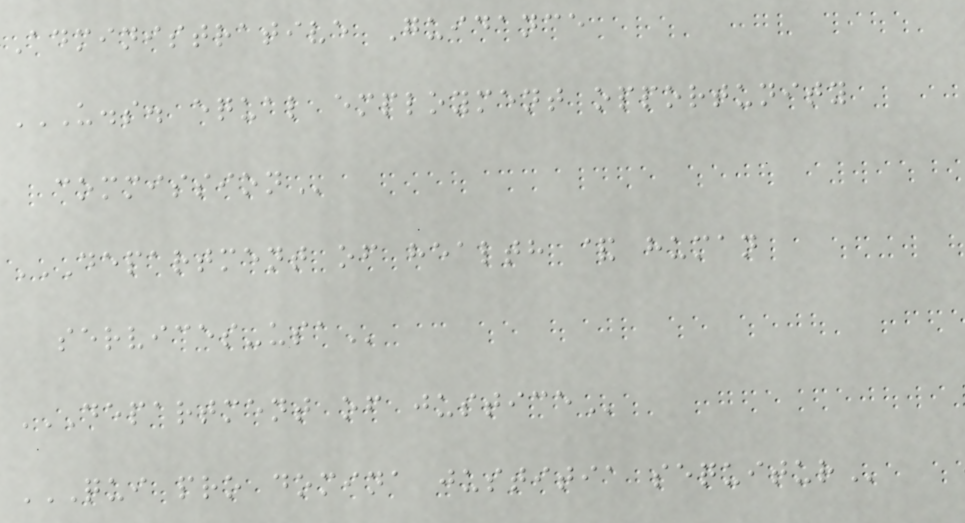Administrative Guidance
U.S. EQUAL EMPLOYMENT OPPORTUNITY
COMMISSION
DEPARTMENT OF HEALTH & HUMAN
SERVICES-USA
DEPARTMENT OF JUSTICE
QUI PRO DOMINA JUSTITIA SEQUITUR
